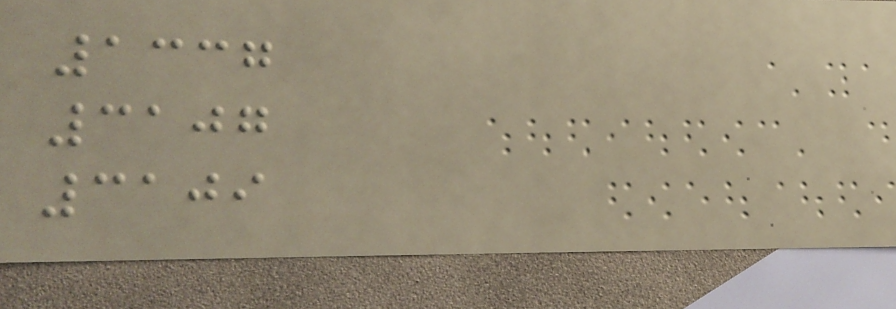1337
3107
3109
